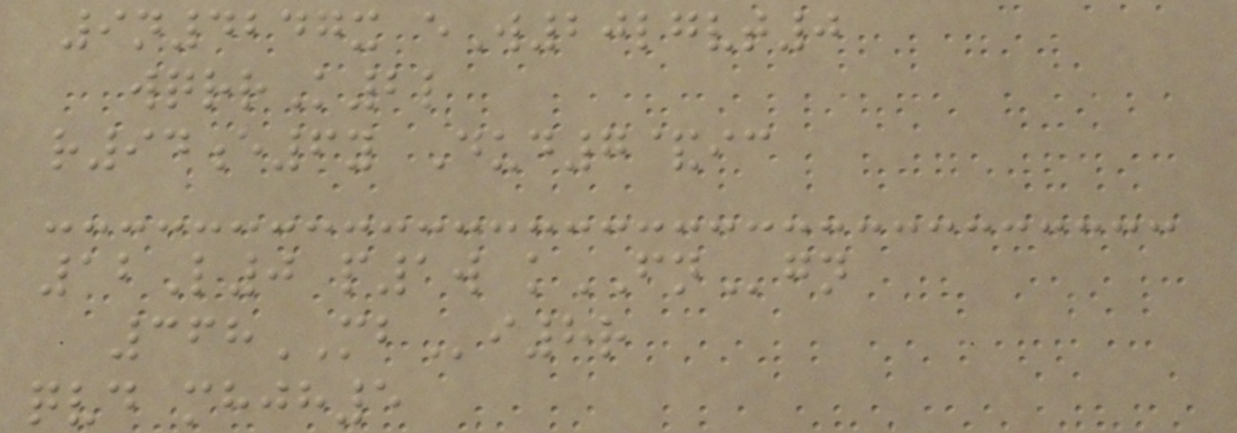9n4247x eW20lgvt0
wqrrK2l
r94e6y Dud7&ic
12L0 p1w kFNgn
368MBi8r
qvd mhjh5
